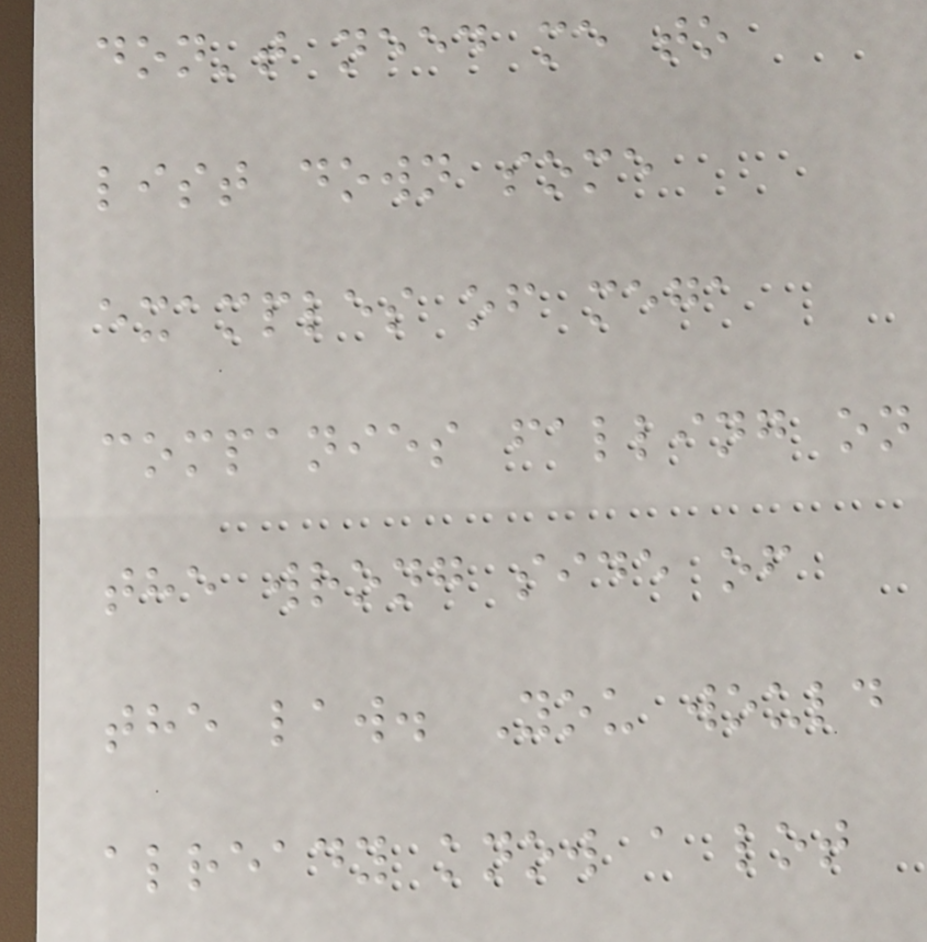don't need me to
list down some
examples of mega
companies falling on
the wrong side of
the law. You would
already know a lot
